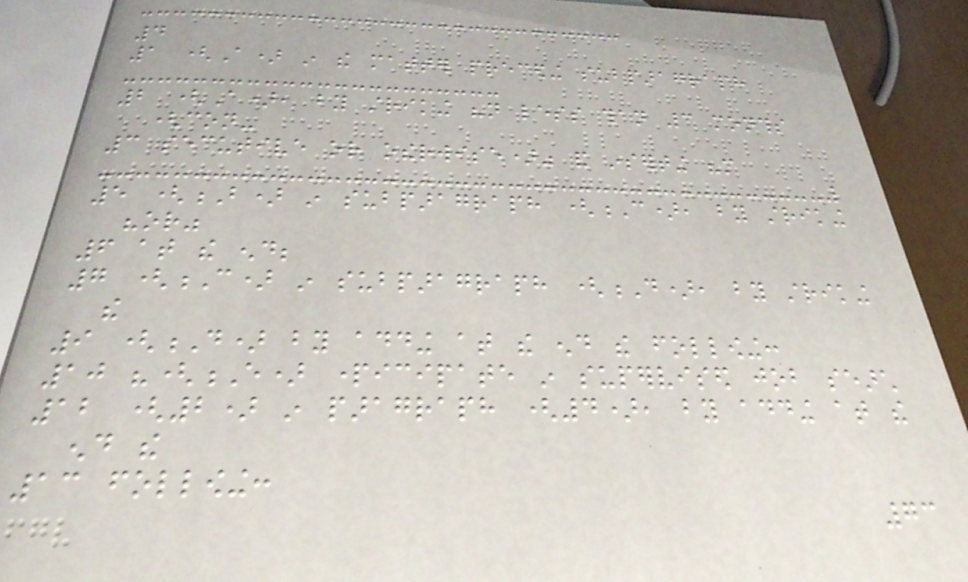4
1 (A) in the matter preceding subparagraph
2 (A), by striking "not less than 3 months
(con-
3 secutive or otherwise)" and inserting "more
5 (B) in subparagraph (C), by striking
"or"
6 at the end;
7 (C) in subparagraph (D), by striking
the
9 (D) by adding at the end the following:
10 "(E) participate in supervised job search
12 (2) in paragraph (4), by adding at the
end the
13 following:
73
